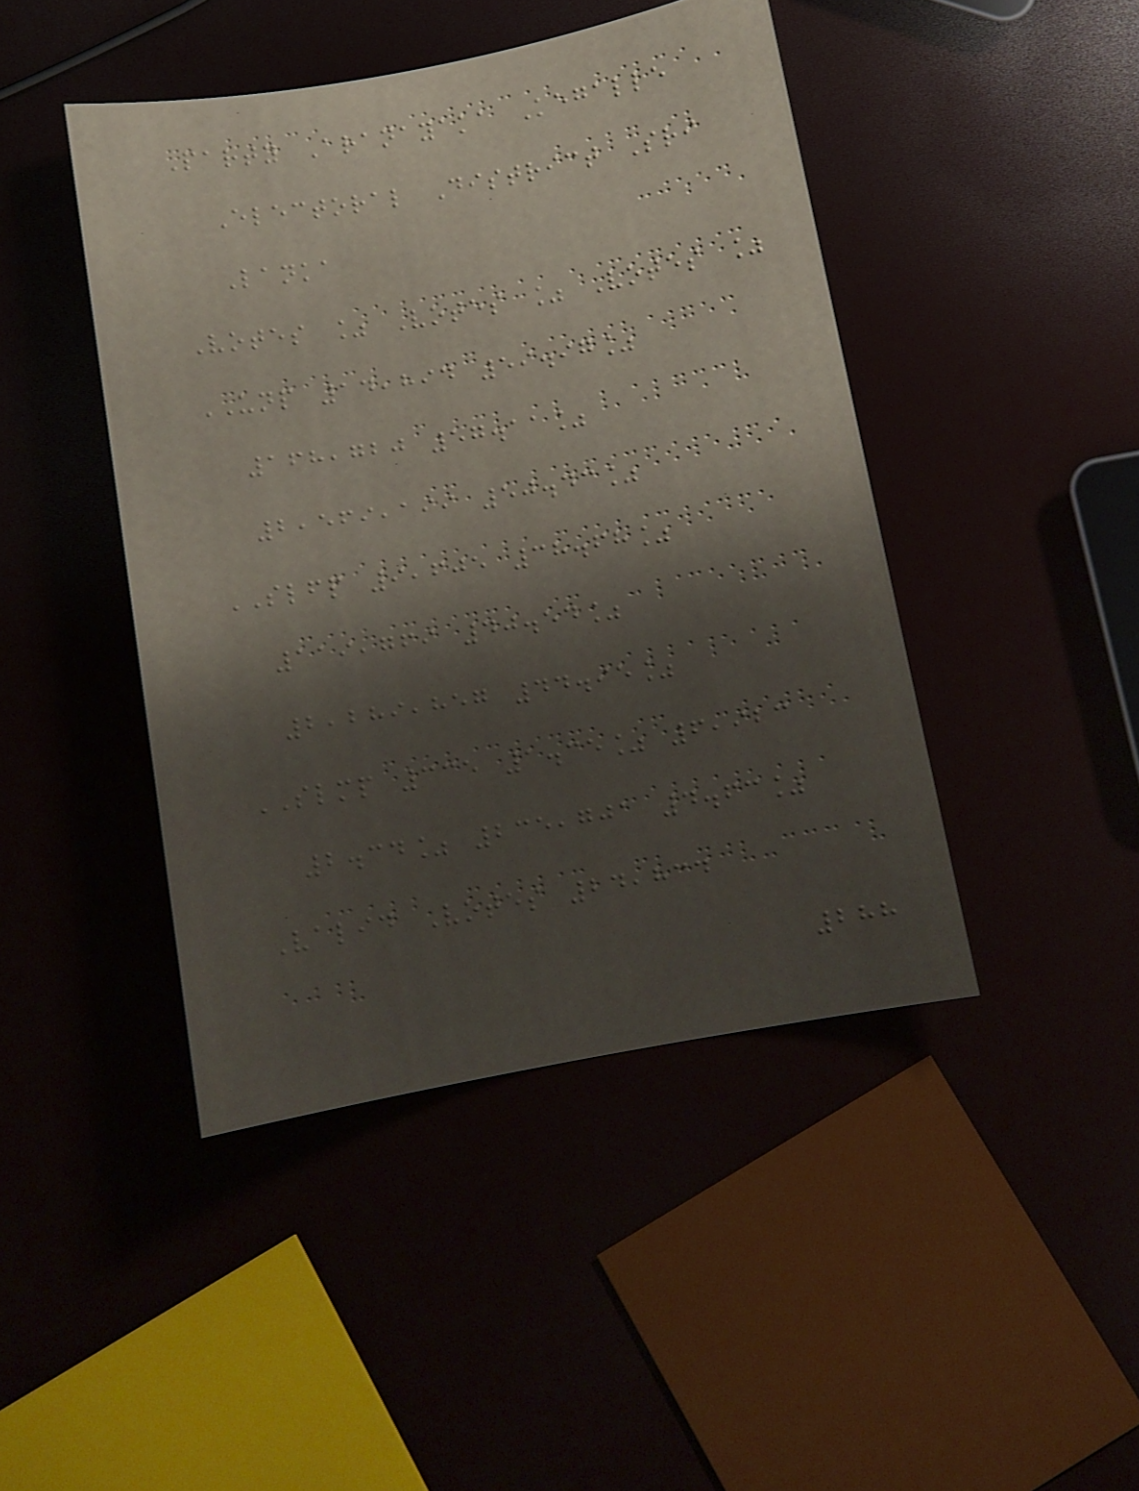Party Aranayaka Kegalle
Electoral District Sri
Lanka
Votes % Votes % Votes %
UNP 14,894 59.97%
168,720 57.11%
2,569,199 50.43%
SLFP 9,605 38.68%
119,769 40.54%
2,289,857 44.95%
SLMP 335 1.35% 6,923
2.34% 235,701 4.63%
Valid Votes 24,834
288
